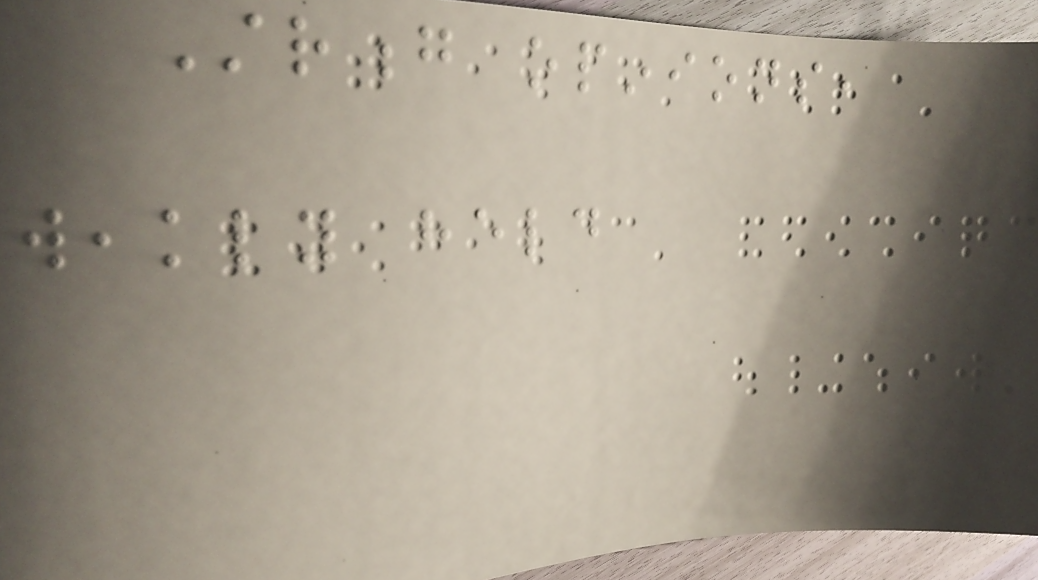Strong opinions,
weakly held
